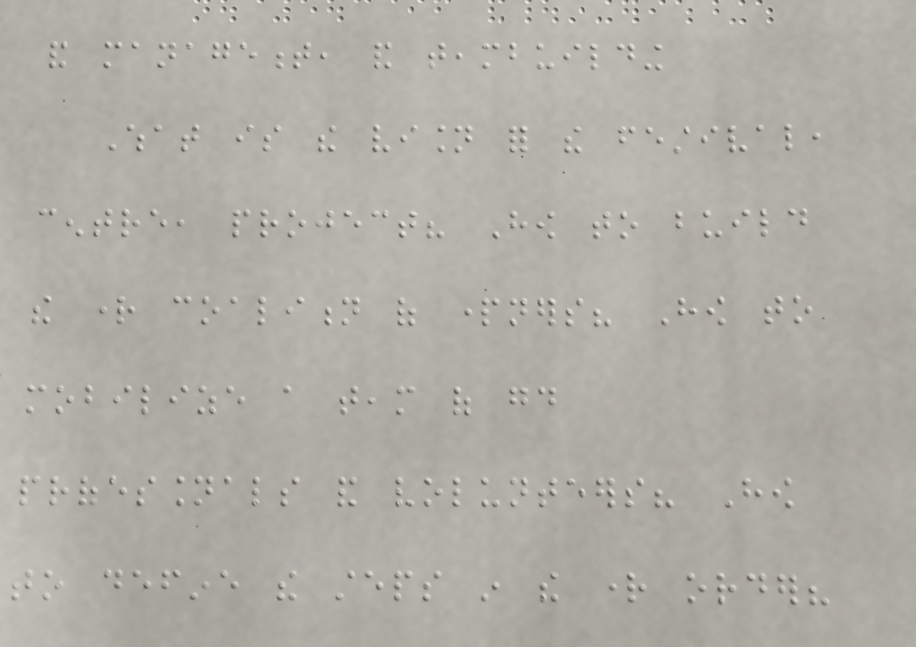and management, and teambuilding
What is the vision for the festival,
centre, project? How to build
the right coalition of partners? How to
mobilize a team of good
professionals and volunteers? How
to define the steps in the right order?
